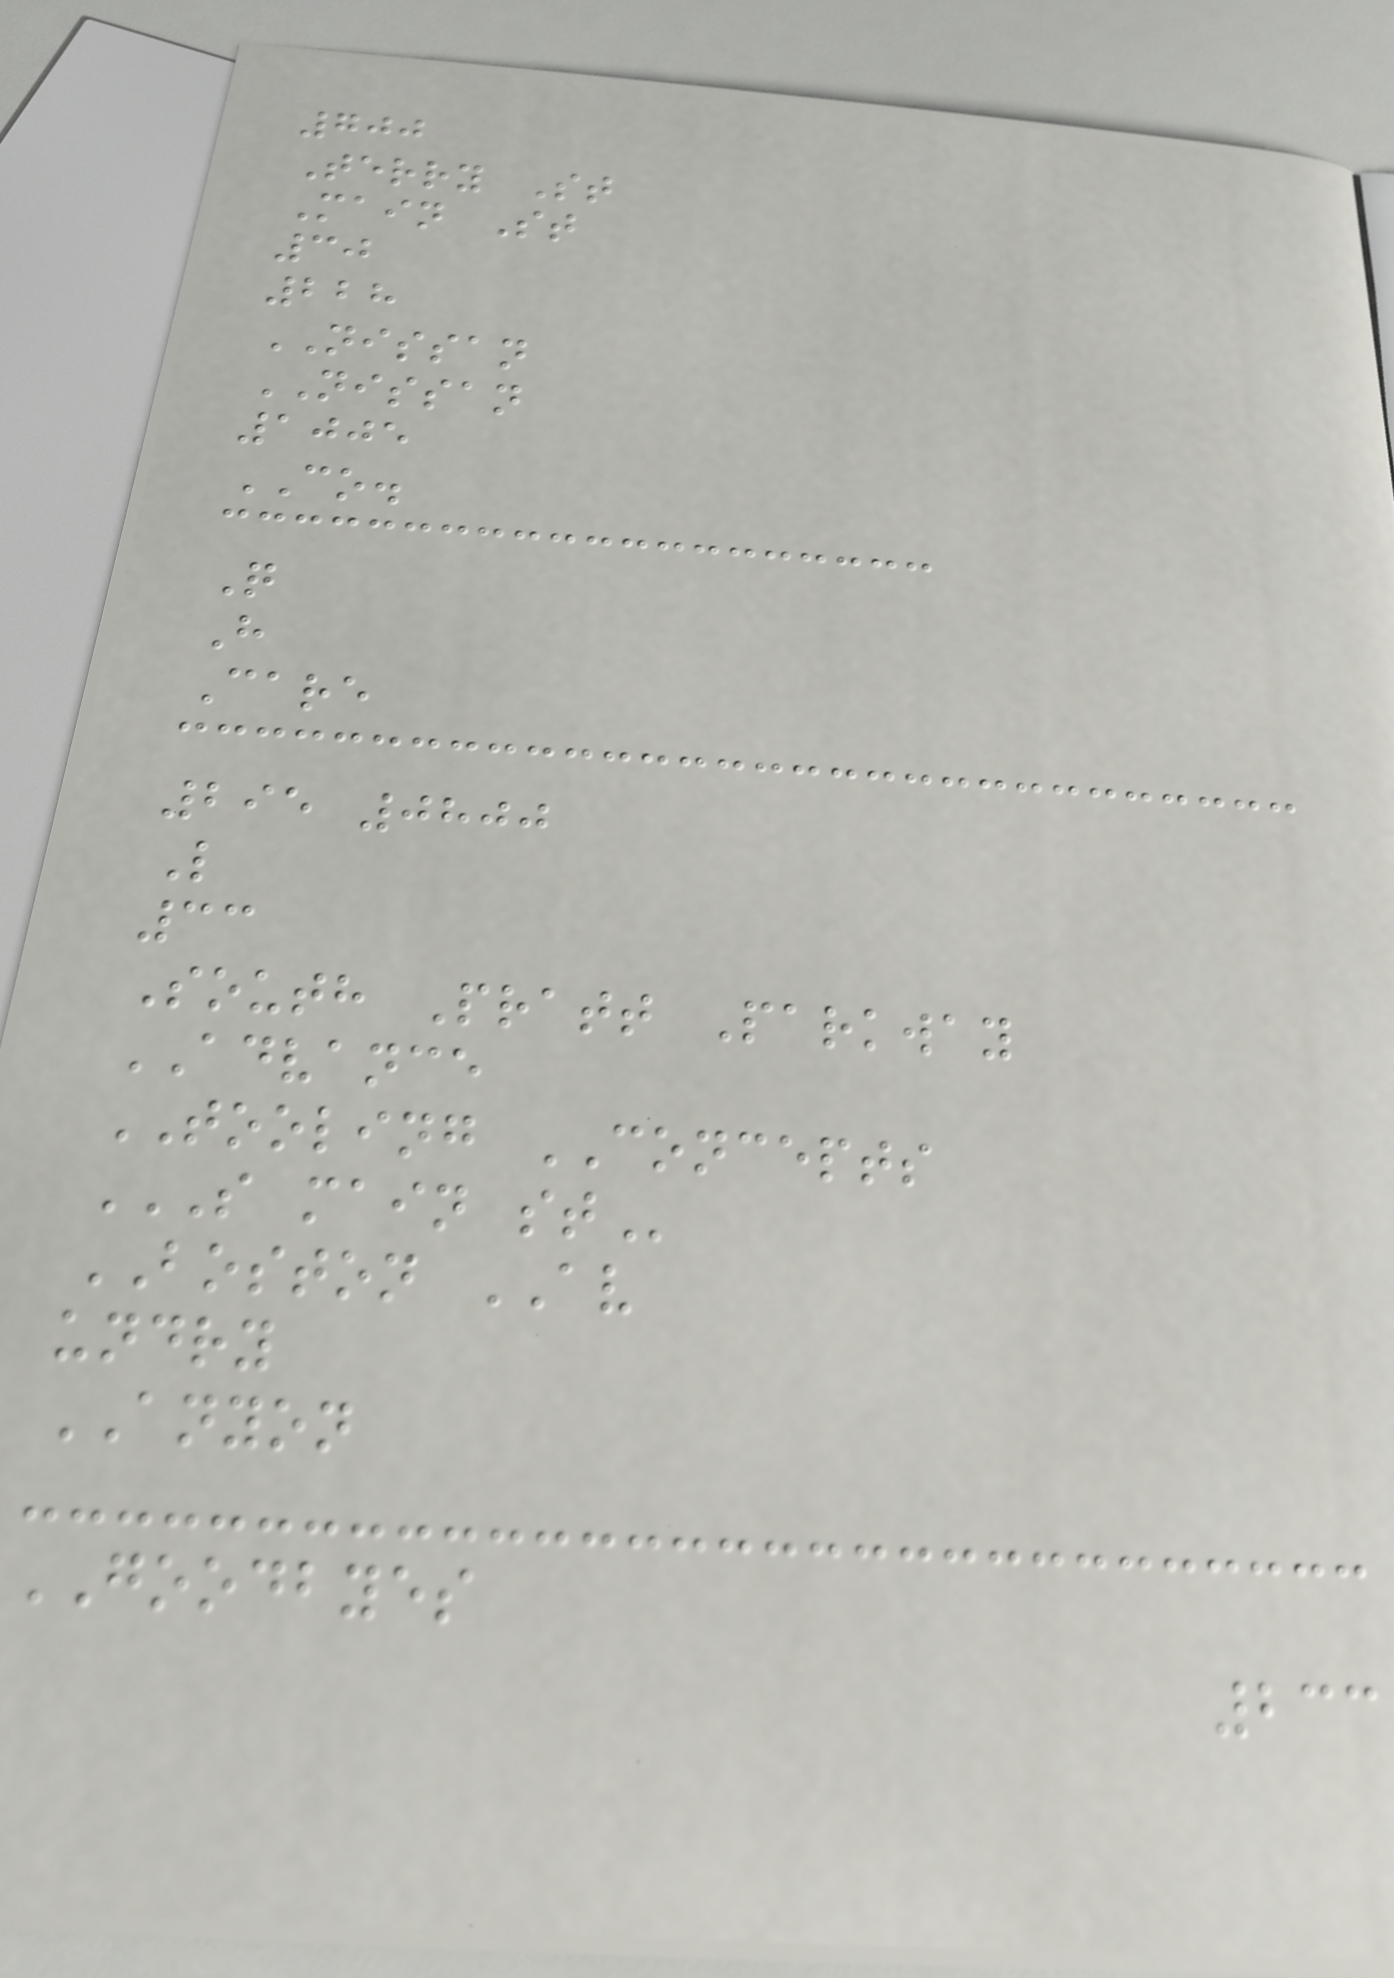700
Terry St
Main St
30
228
NISSAN
NISSAN
1005
CO.
Q
H
Care
295 0800
L
33
South Pratt Parkway
ADVANCE
TOOLING CONCEPTS
S MAIN ST
BOSTON AV
undry
ANYON
GOODBYES
233
